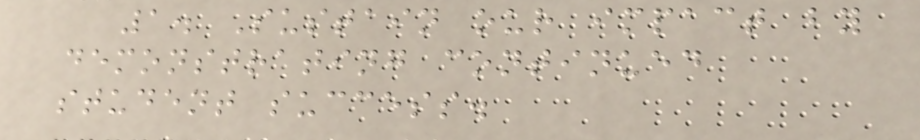1. Sustain our impact by
demonstrating continued
student success.
